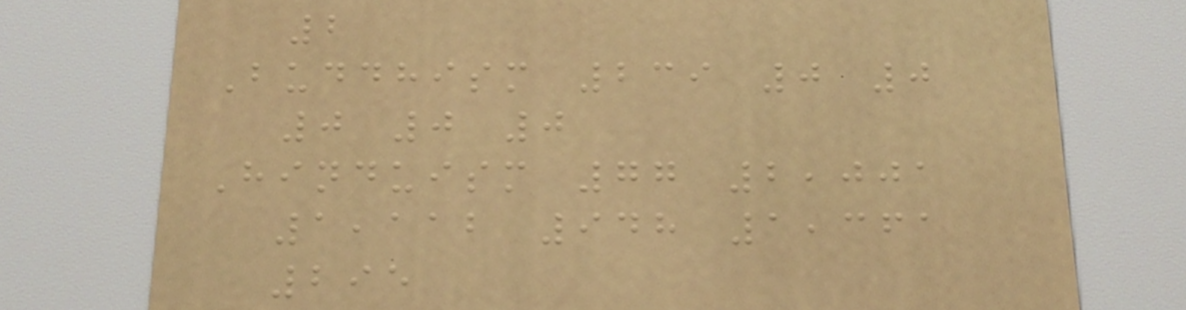2
Buddhism 239 0 0
0 0 0
Hinduism 77 2,001
1,112 948 1,361
295
